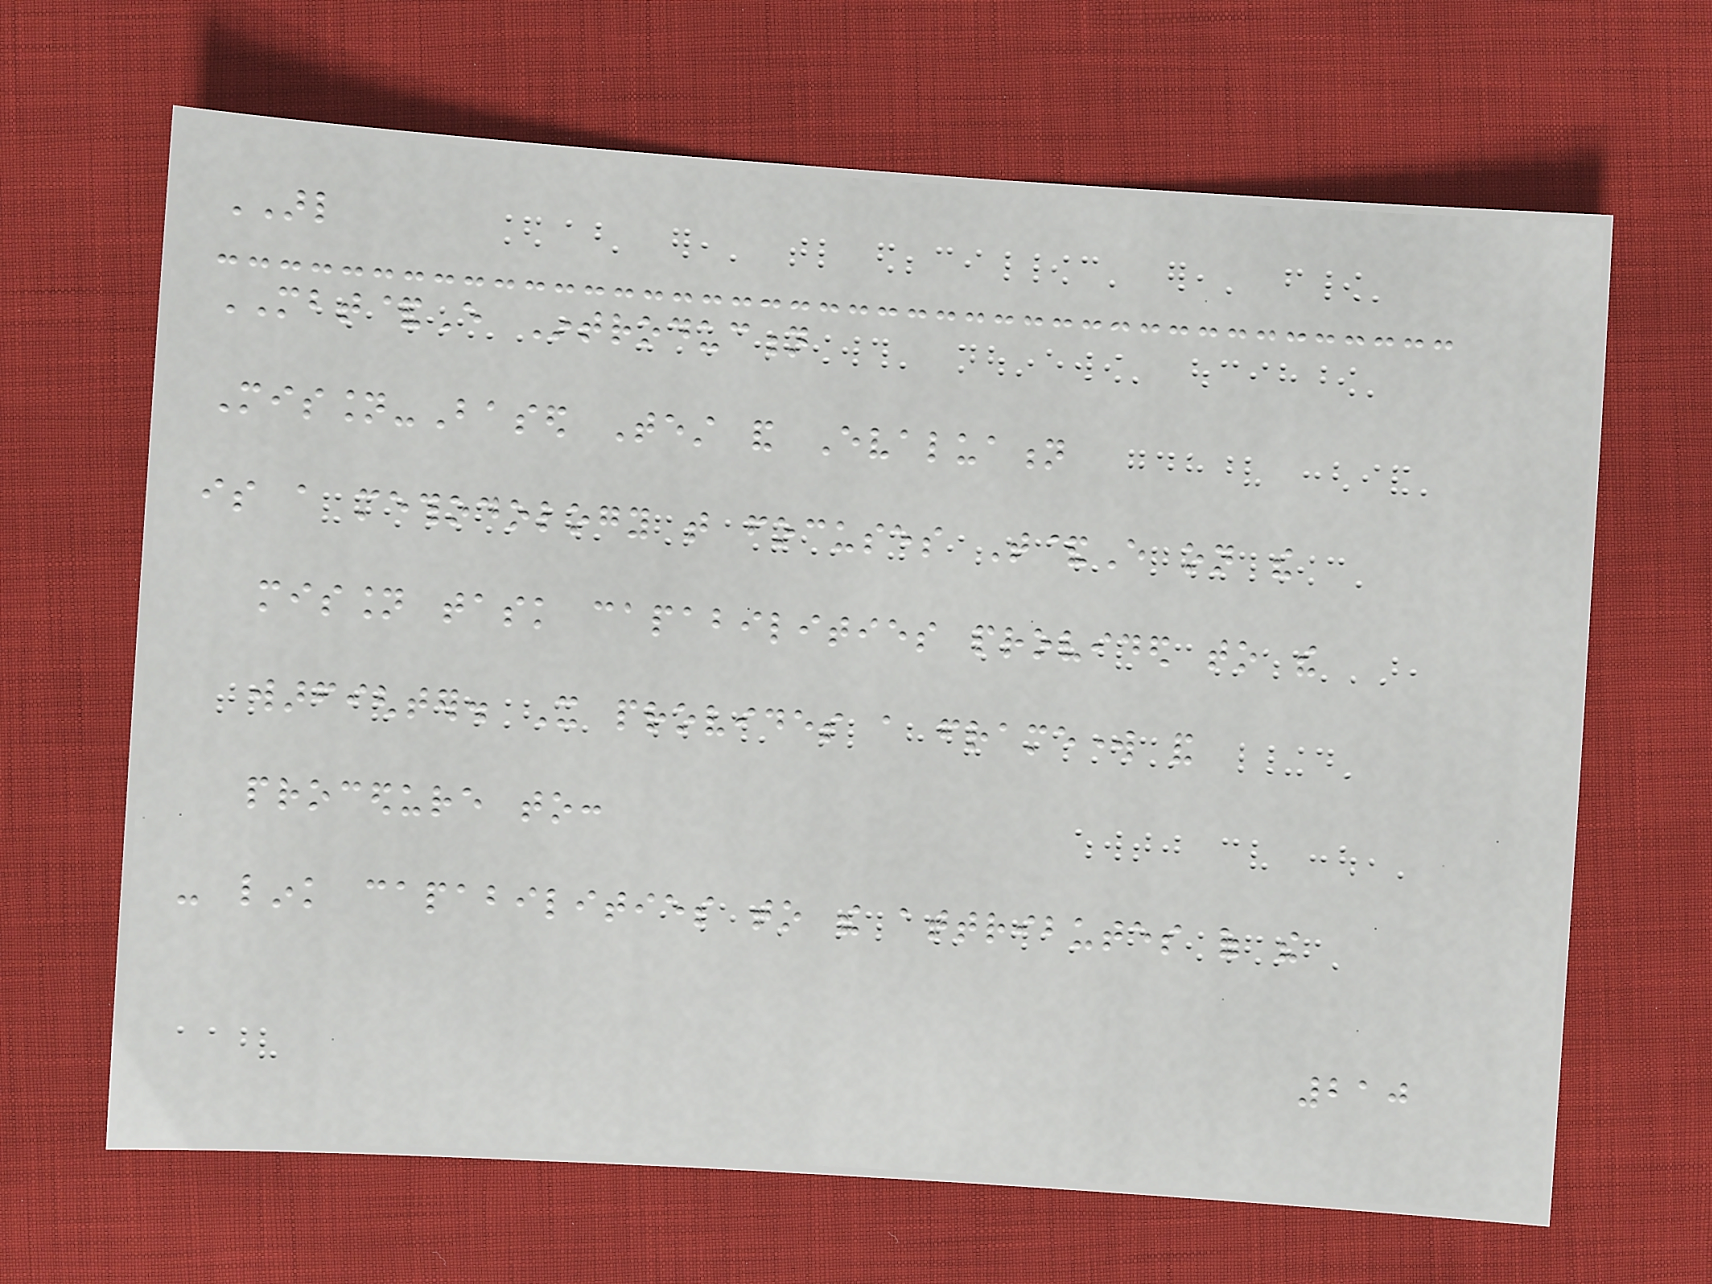ARL
MBT&E Introduction
Mission-Based Test and Evaluation
is a methodology that focuses T&E on the
mission task capabilities provided to the
warfighter. It provides a framework and
procedure to:
- link capabilities to the attributes of the
210
